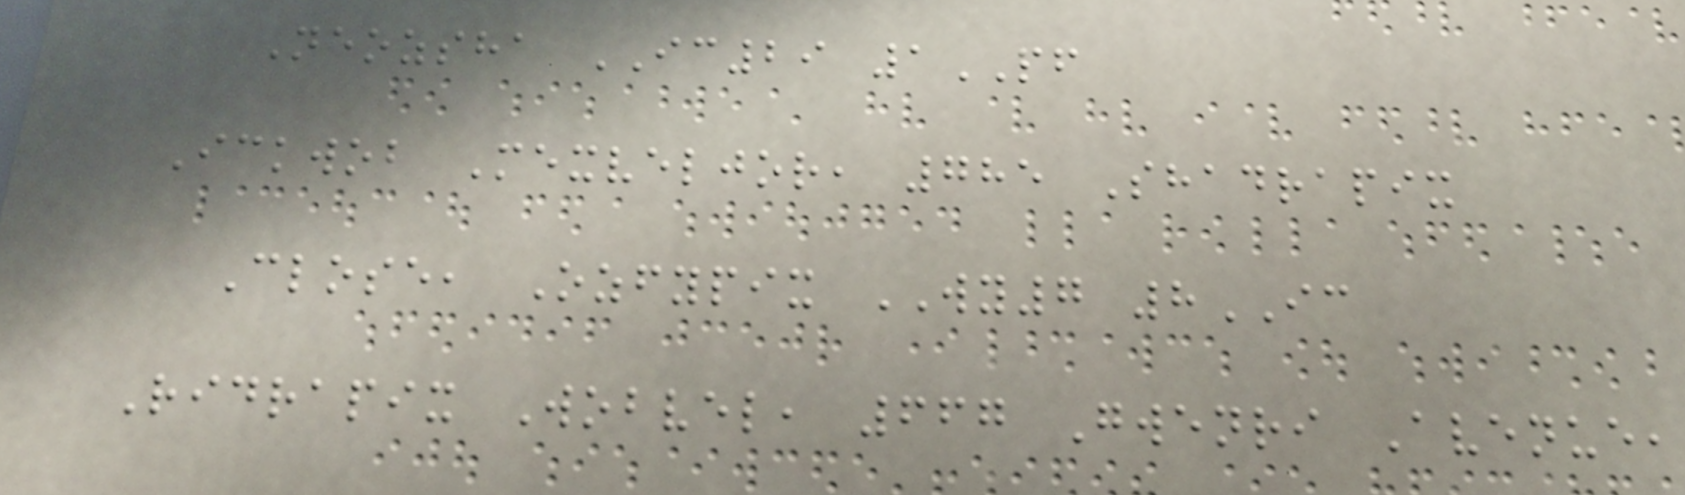Neozsha IC29 1PF
Ickwob Mexveljor, 785 Shadrapix
Close, Ozfypix WY7 8IC
Ridrapix Wobvel, 667 Gwenri Avenue,
